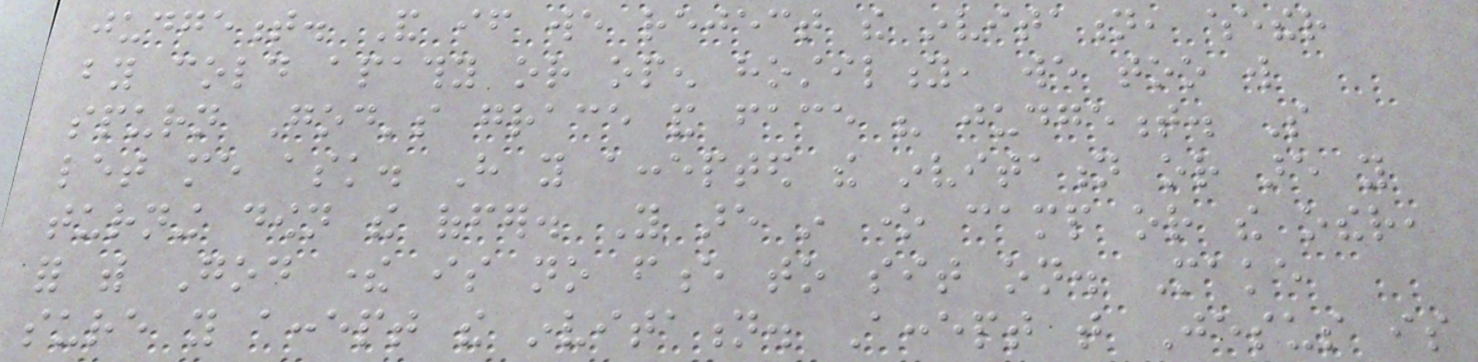judgement. And if we reject the invitation, whether
by cold apathy or open hostility, we too will
spurn God's grace and face his judgement. So
let me ask. Have you accepted the invitation or are you
turning down the offer. You are in one camp or the other,
for with God there is no fence to sit on. Make
sure you accept the invitation. Accept that Jesus is
